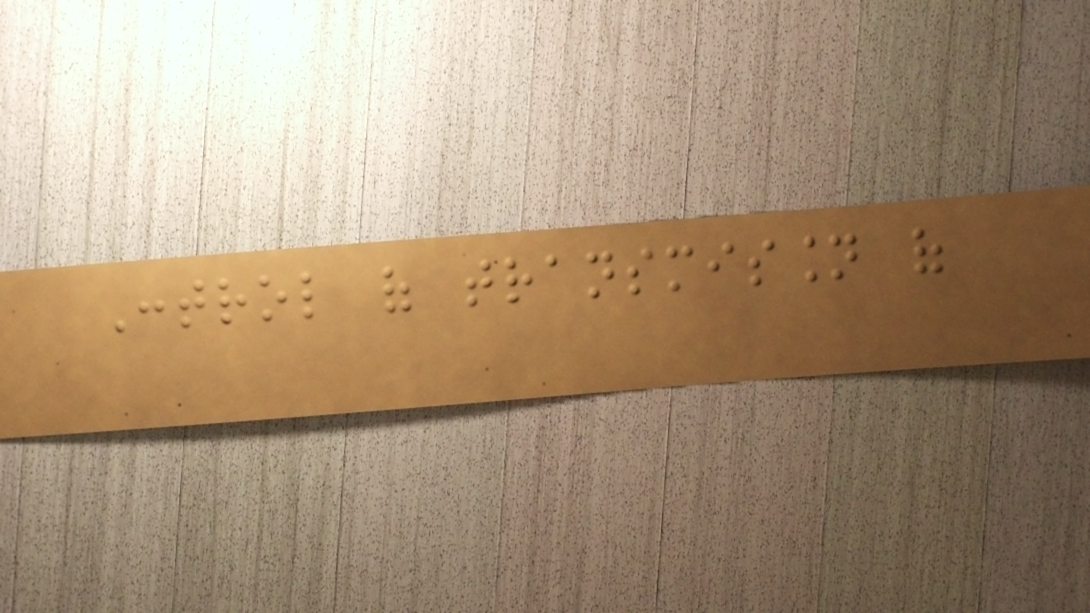Control of transmission of
